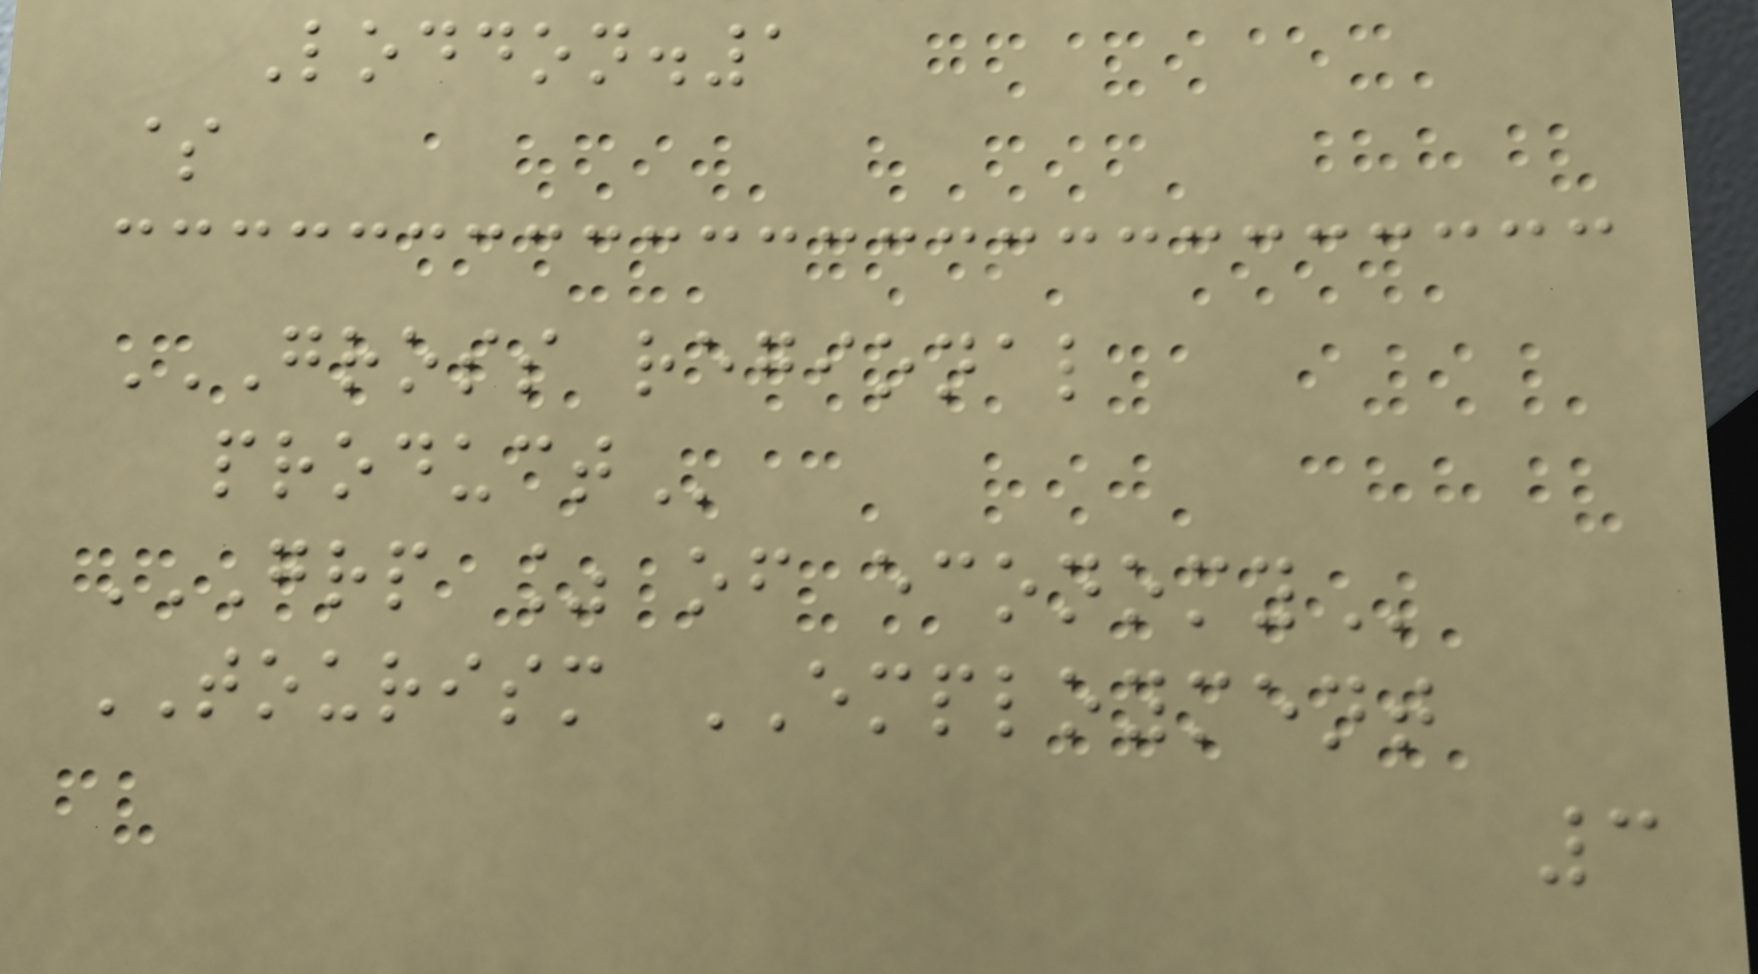Loddon.1
$
GROSS REGIONAL
PRODUCT
GRP % OF ECONOMY
TOURISM EMPLOYMENT
3
